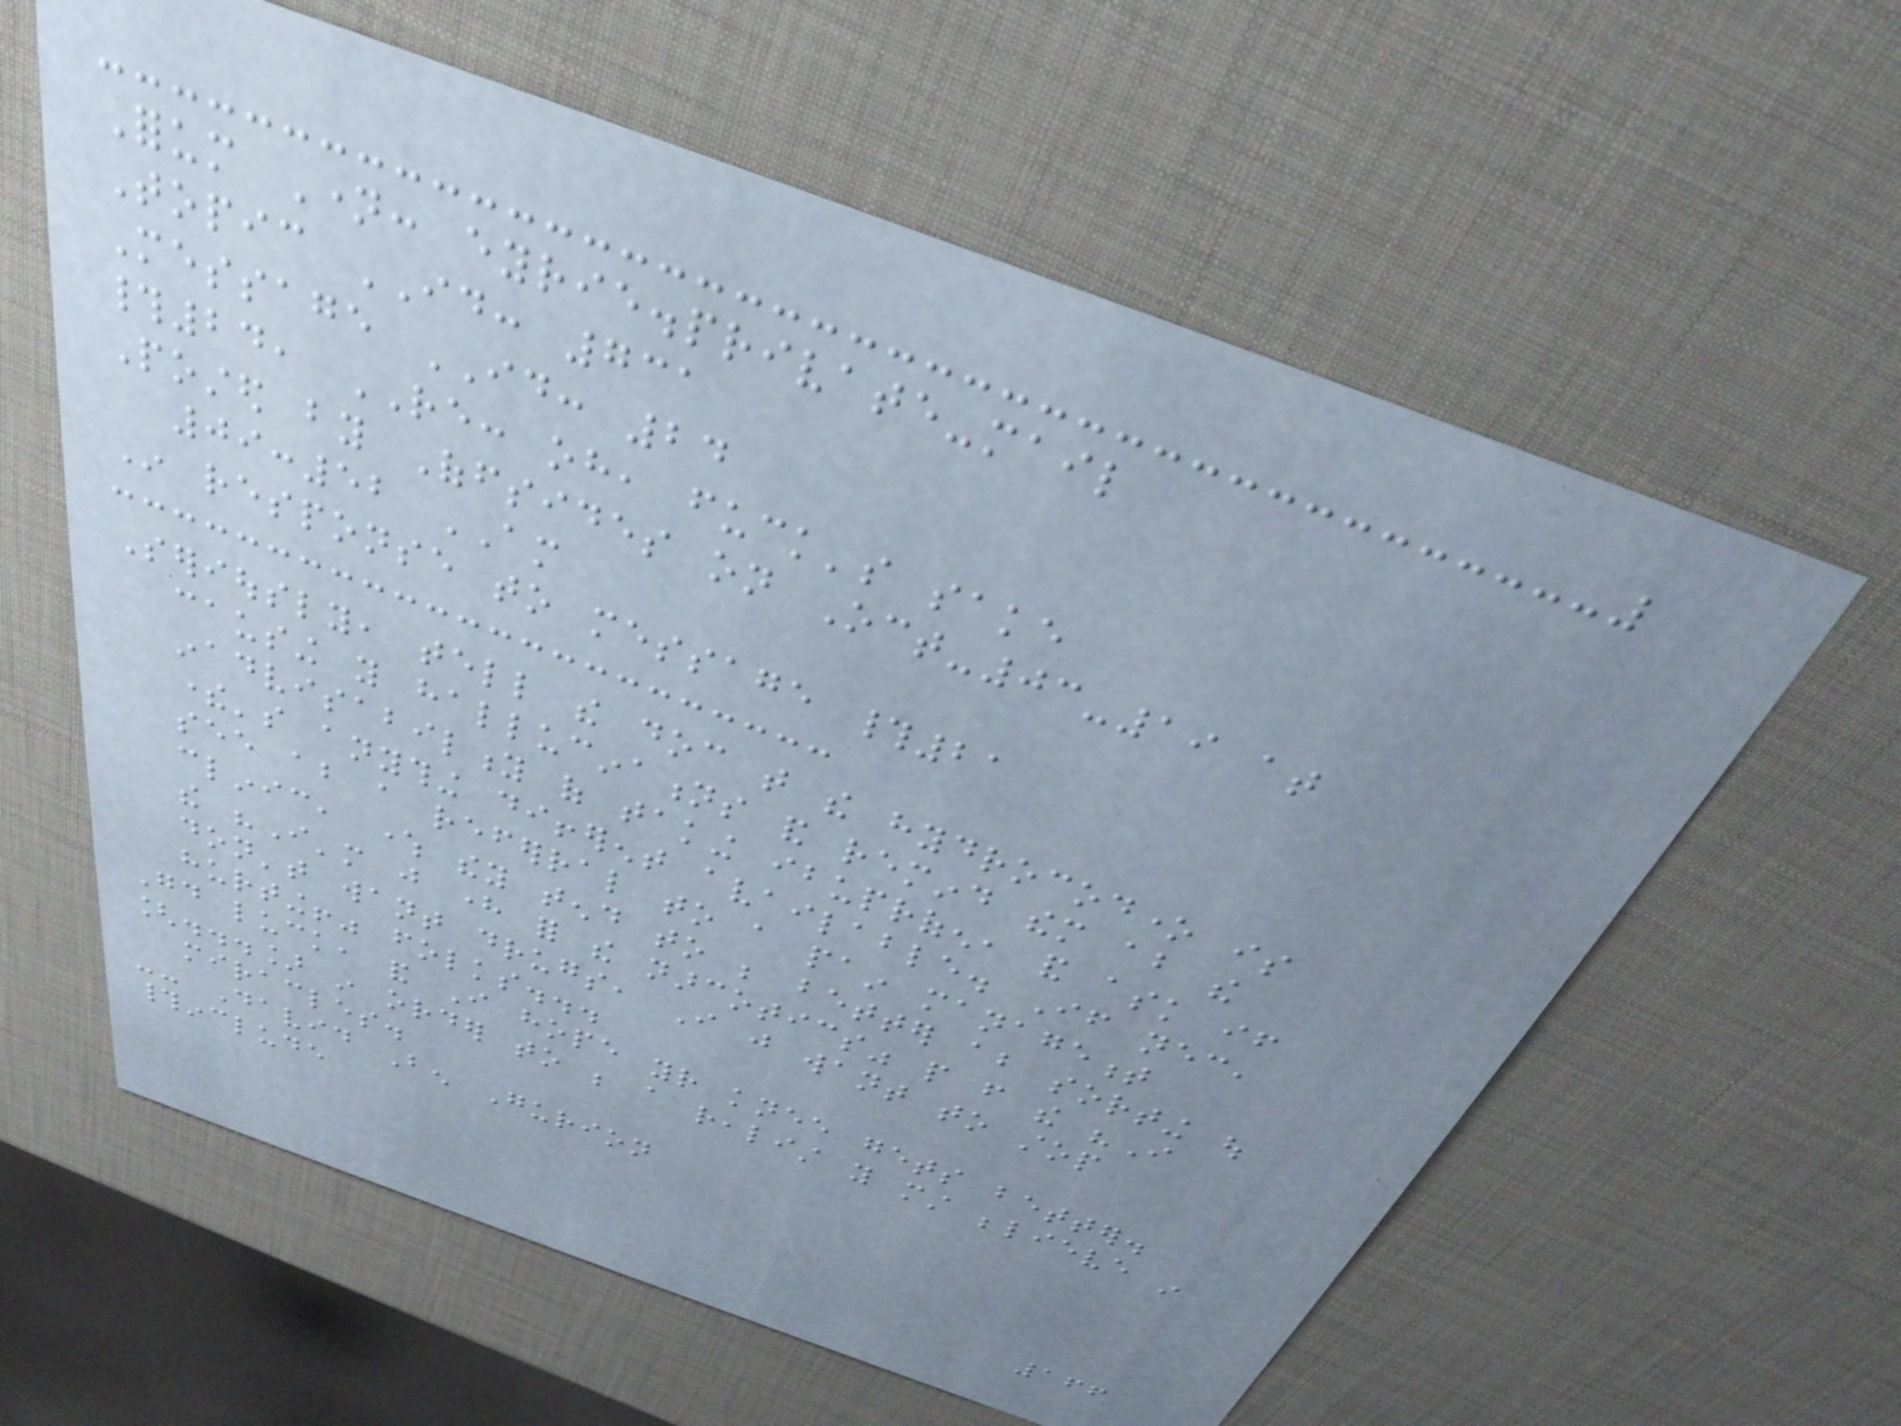Forum Name: eyrie.private-mail
Topic ID: 731
Message ID: 24
#24, RE: oh, fuck's sake
Posted by Offsides on Oct-03-19 at
09:52 AM
In response to message #21
Seriously, tell the doc that the hydrocodone is
causing you hallucinations and remind them about the
inadvisability of taking ibuprofen, and ask if
there's anything different available. If necessary,
see about a referral to a pain management
clinic, where they tend to be better about sorting out
the "I'm just here for the narcotics" people from the "I
don't want drugs, I just want to stop
hurting!" folks...
Good luck, and I hope your knee gets better.
[...] in order to be a realist you must believe in
miracles.
-- David Ben Gurion
#include
166
